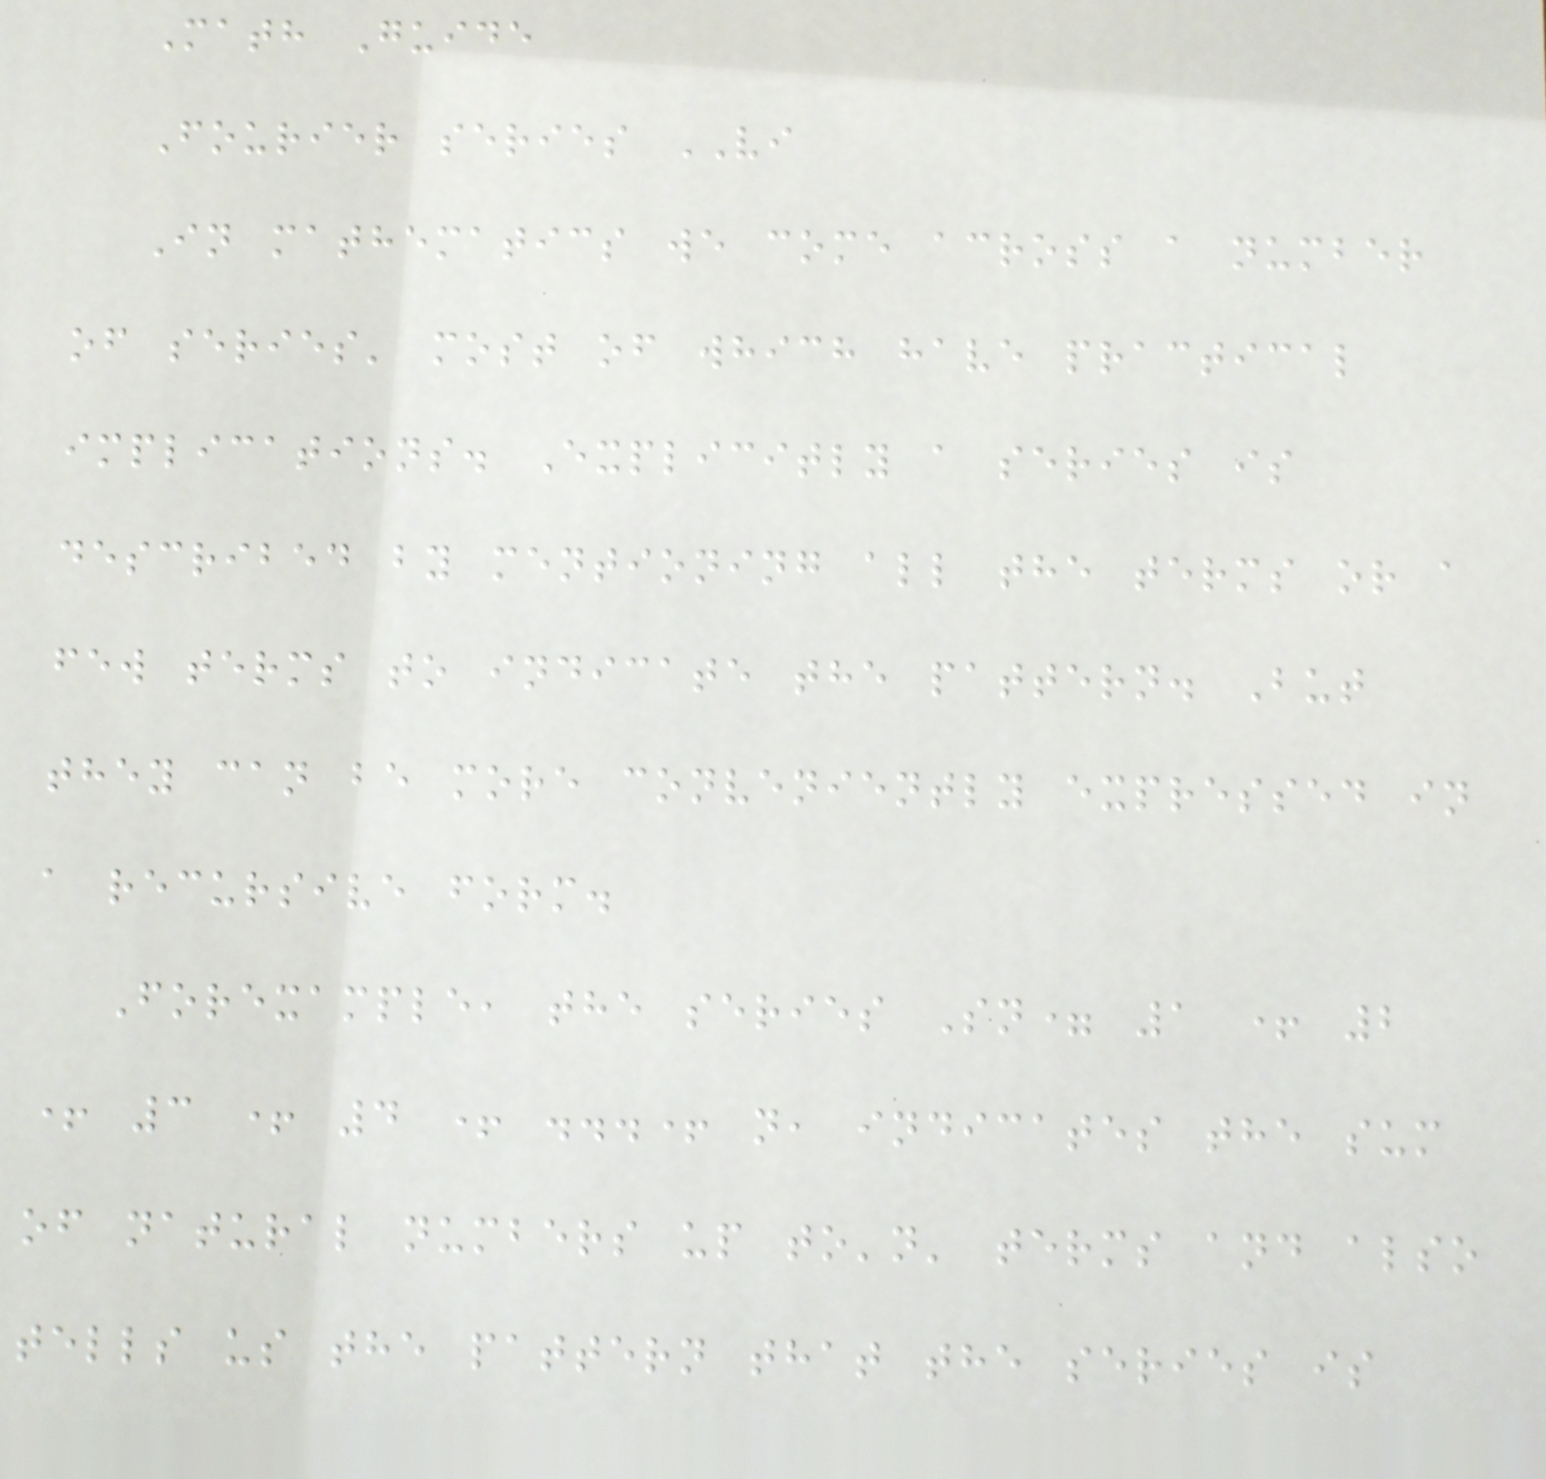Math Guide
Fourier series VI
In mathematics we come across a number
of series' most of which have practical
implications. Explicitly a series is
described by mentioning all the terms or a
few terms to indicate the pattern. But
they can be more conveniently expressed in
a recursive form.
Forexample, the series Sn= 1 + 2
+ 3 + 4 + ...+ n, indicates the sum
of natural numbers up to'n' terms and also
tells us the pattern that the series is
